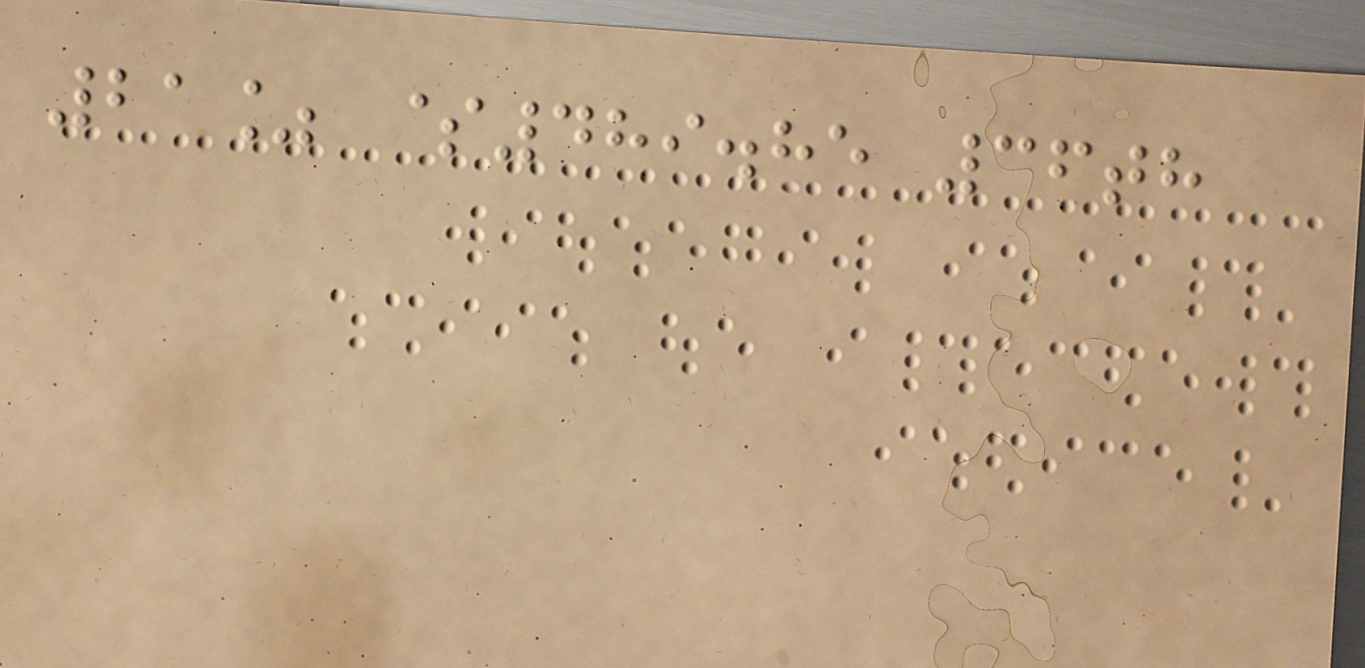21% $489.85 36th
